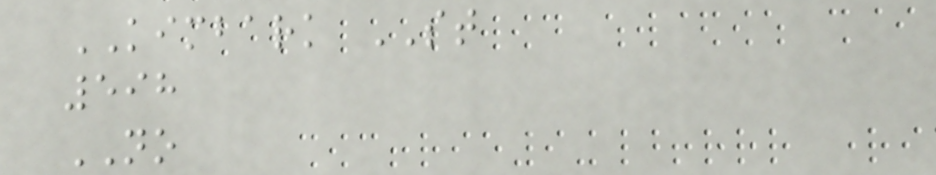KIMBARK ST
598
NO
